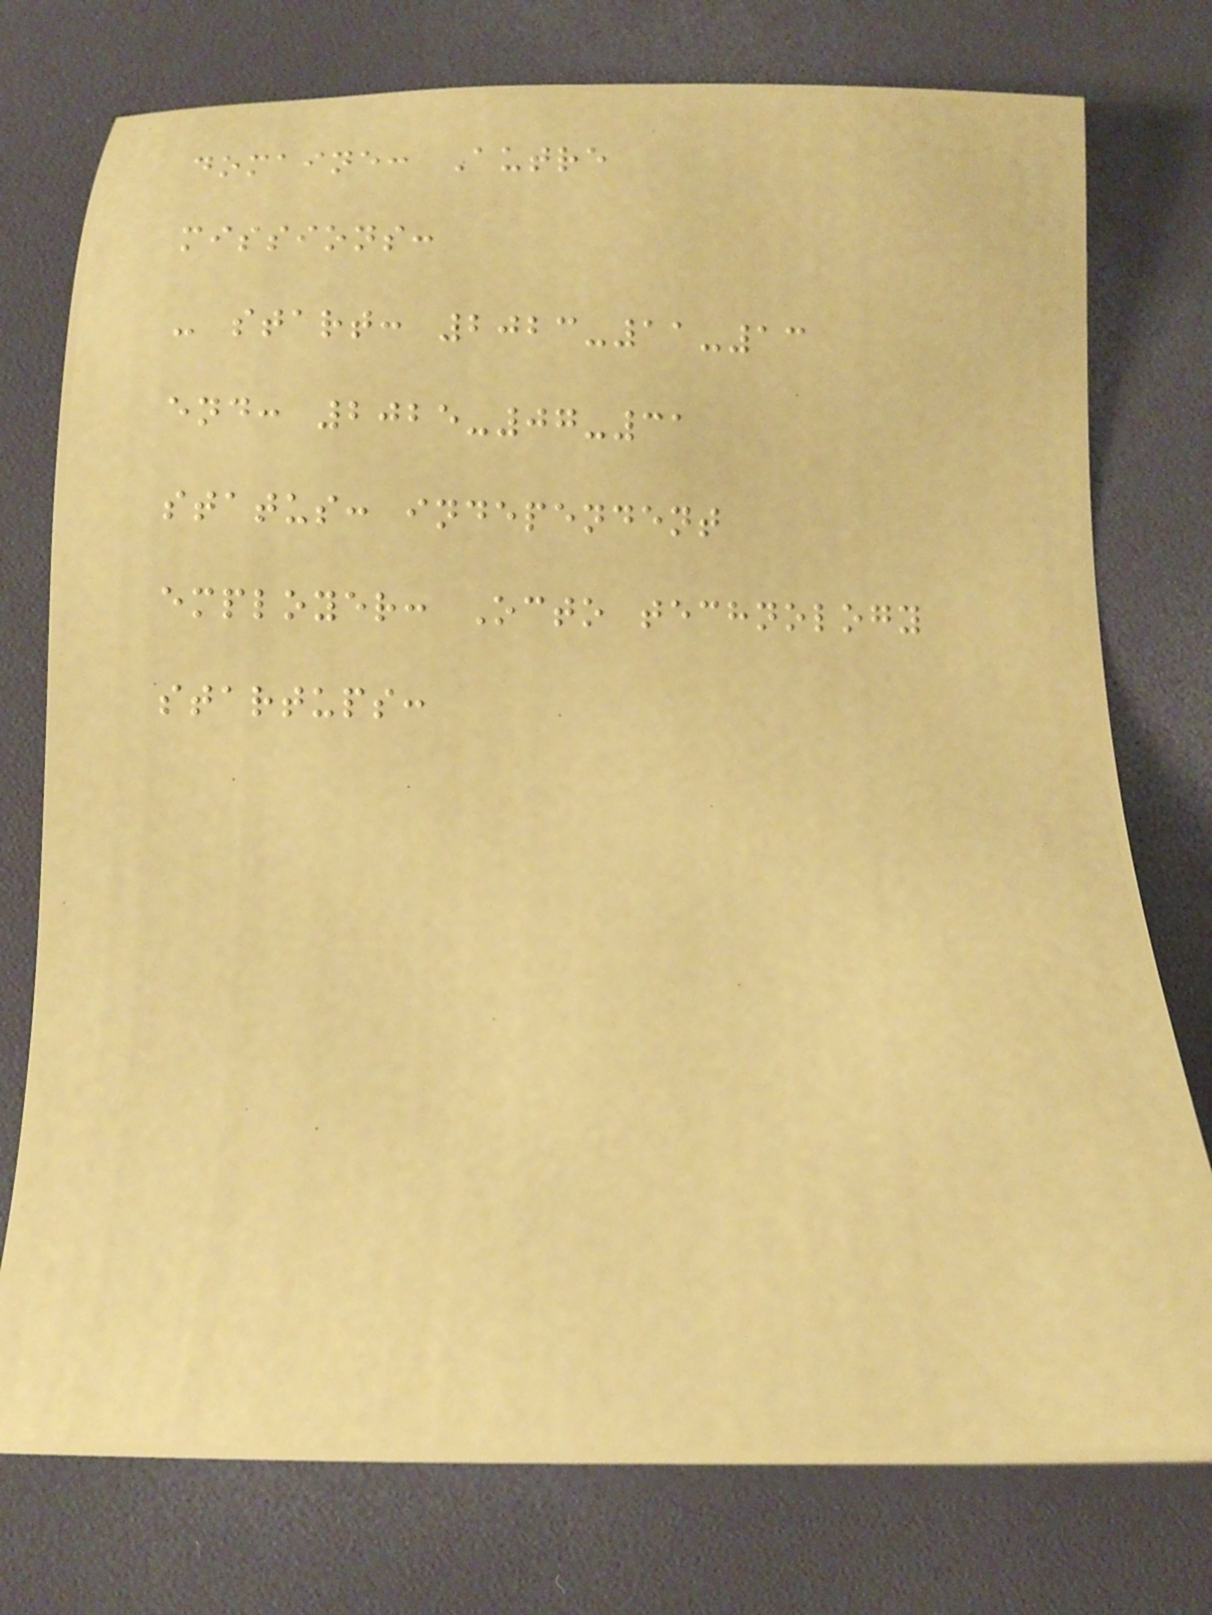domaine: Autre
missions:
- start: 2023-11-13
end: 2025-07-31
status: independent
employer: Octo technology
startups:
